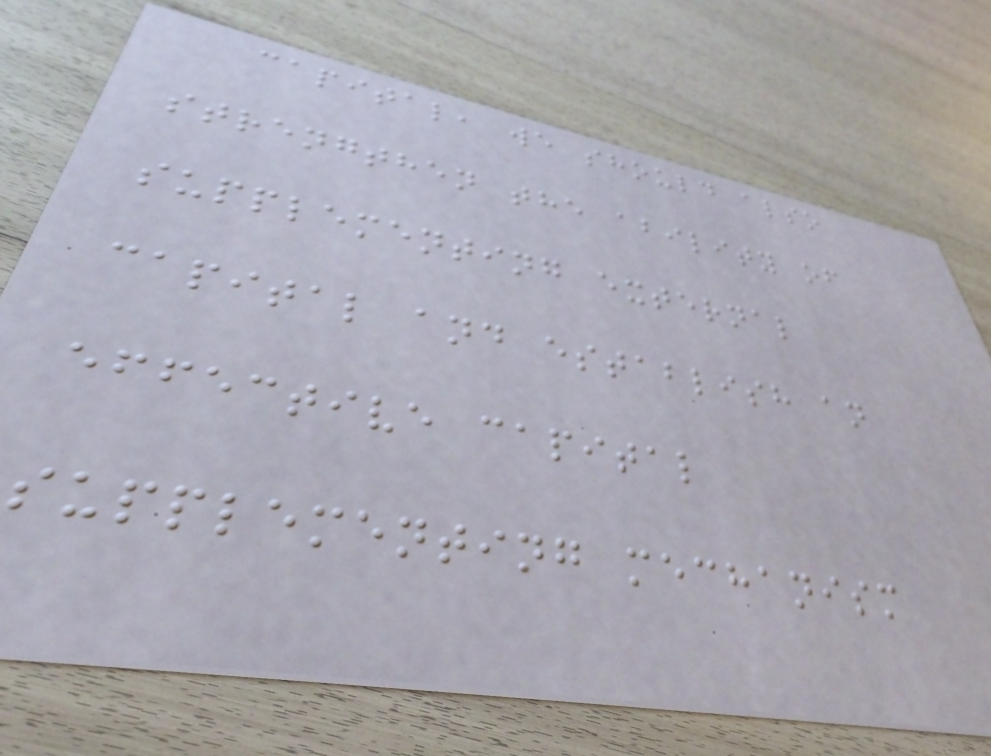capital, we should also
strengthen the ability of
supplementing external
capital and establish an
effective capital
supplementing mechanism
